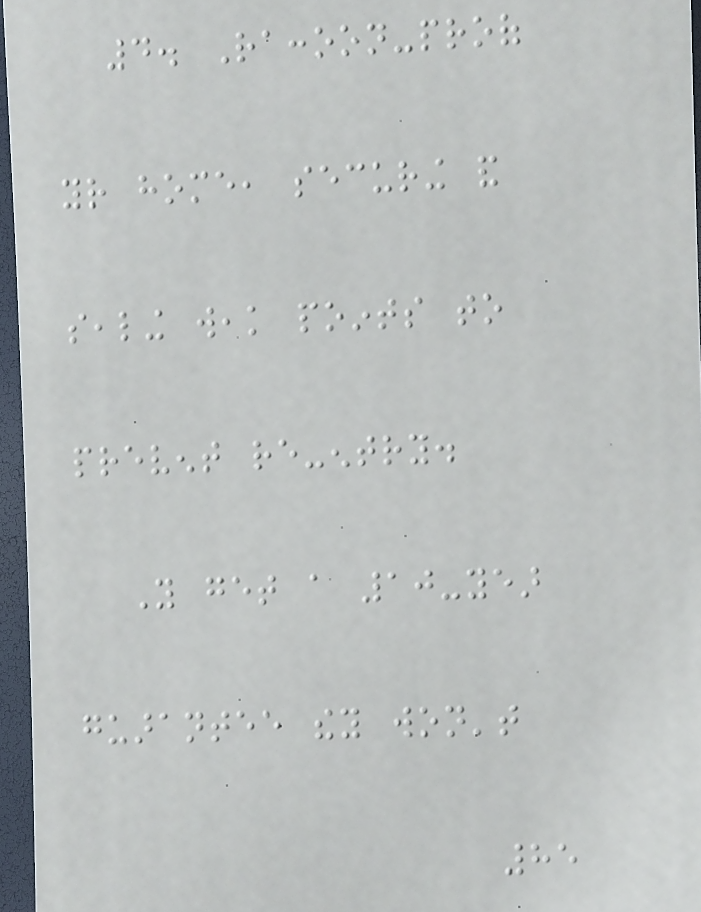4. Raccoon-proof
your home, securing and
sealing weak points to
prevent re-entry.
You get a 10-year
guarantee they won't
85
